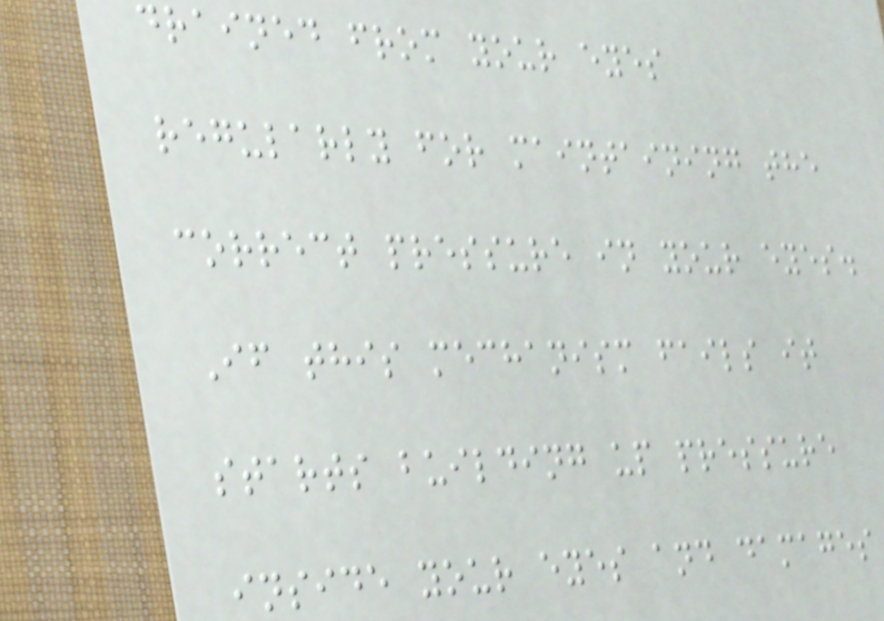drained from your eyes
regularly for maintaining the
correct pressure in your eyes.
If this mechanism fails it
starts building up pressure
inside your eyes and damages
